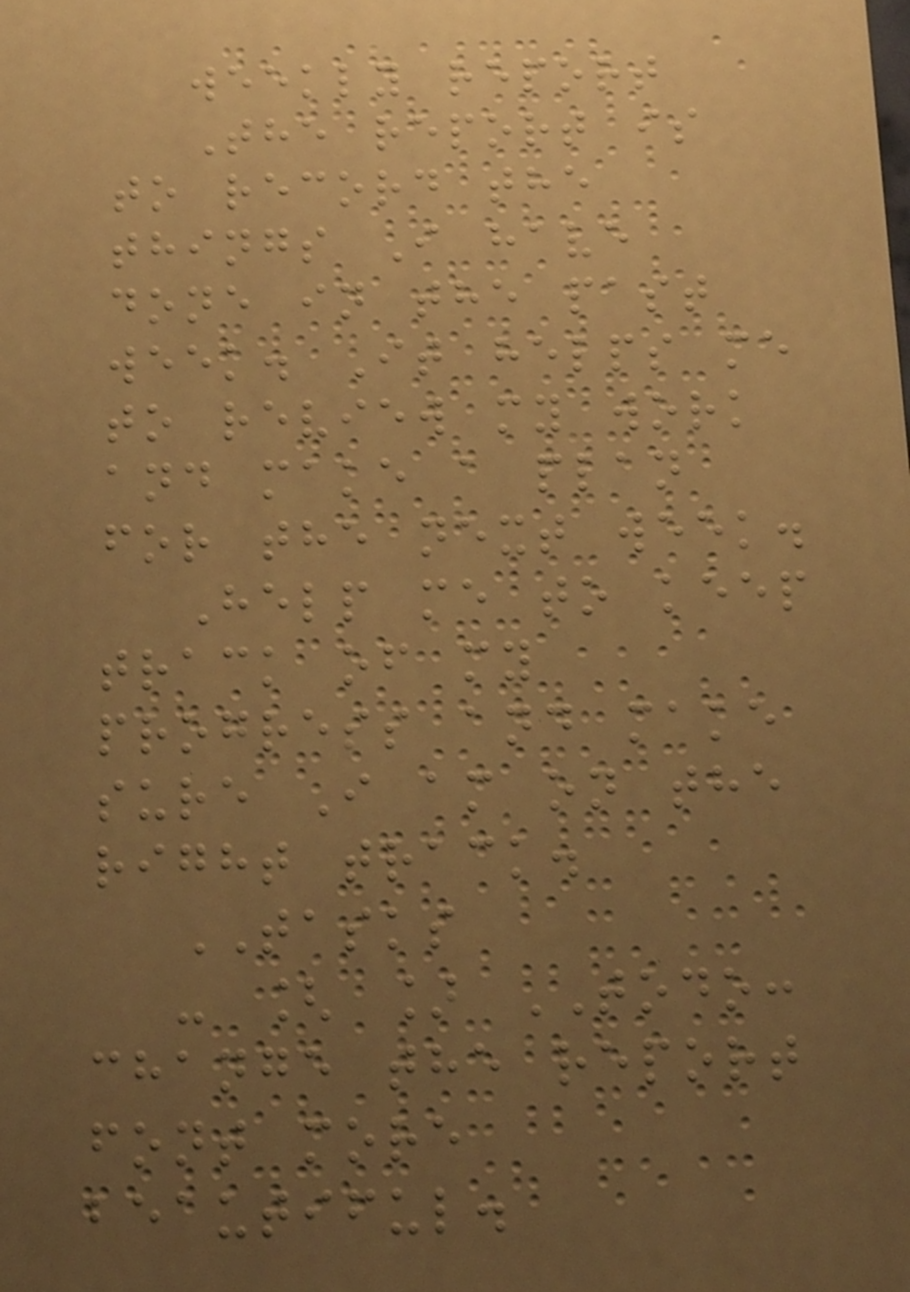weekly report
The report is
to record the
things I have
done in the past
week. It helps me
to review my work
and make a plan
for the next week.
Help me to keep
track of my
progress and make
sure I am on the
right track.
TASKS
- [ ] TODO:
change the report
font more
beautiful.
